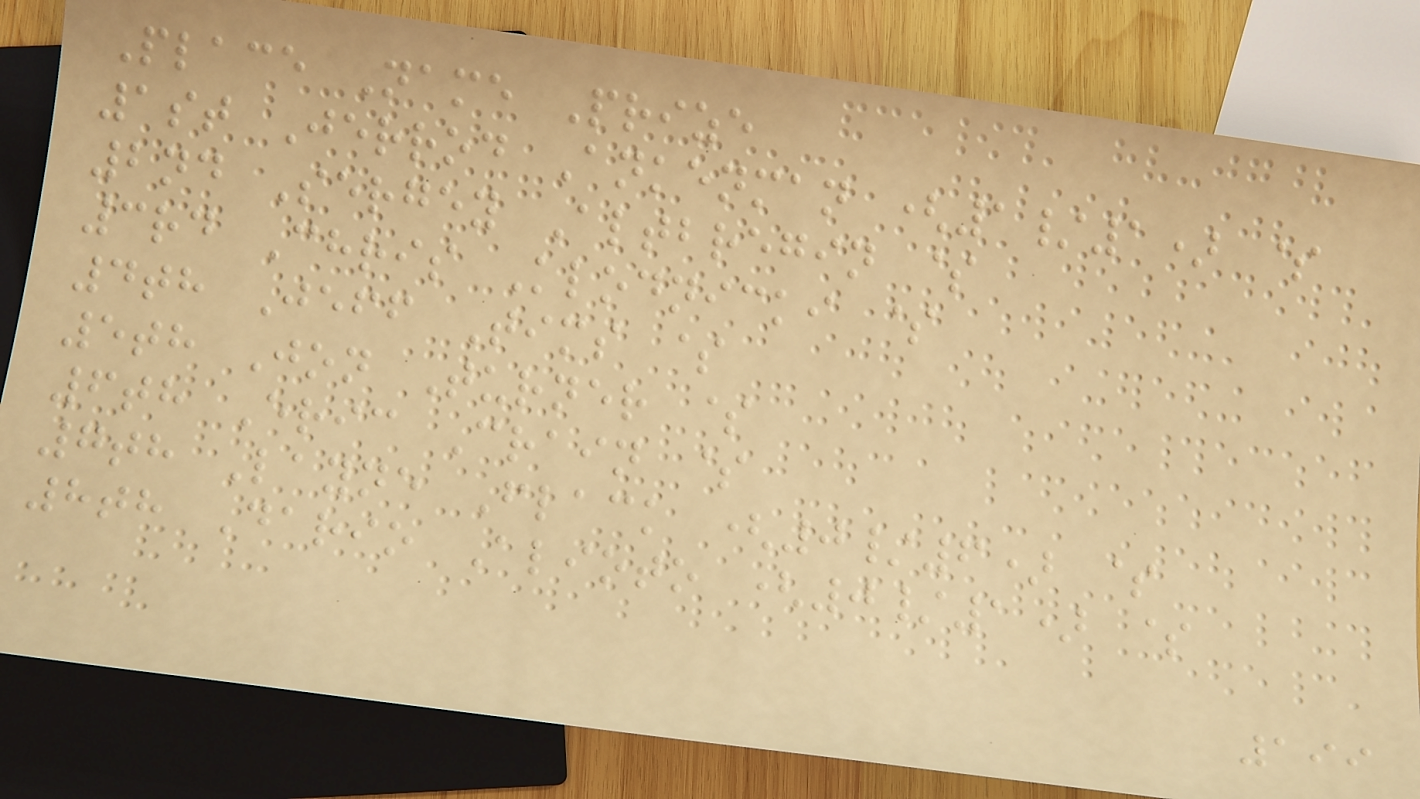Place Name Prize
1st Jerrod Ankenman (1/1) $
2nd Sergey Altbregin $
3rd Chris Klodnicki $
4th Jeff Tims $
5th Jon Turner $
6th Eric Crain $
7th Layne Flack (0/6) $
8th Dario Alioto (0/1) $
199
